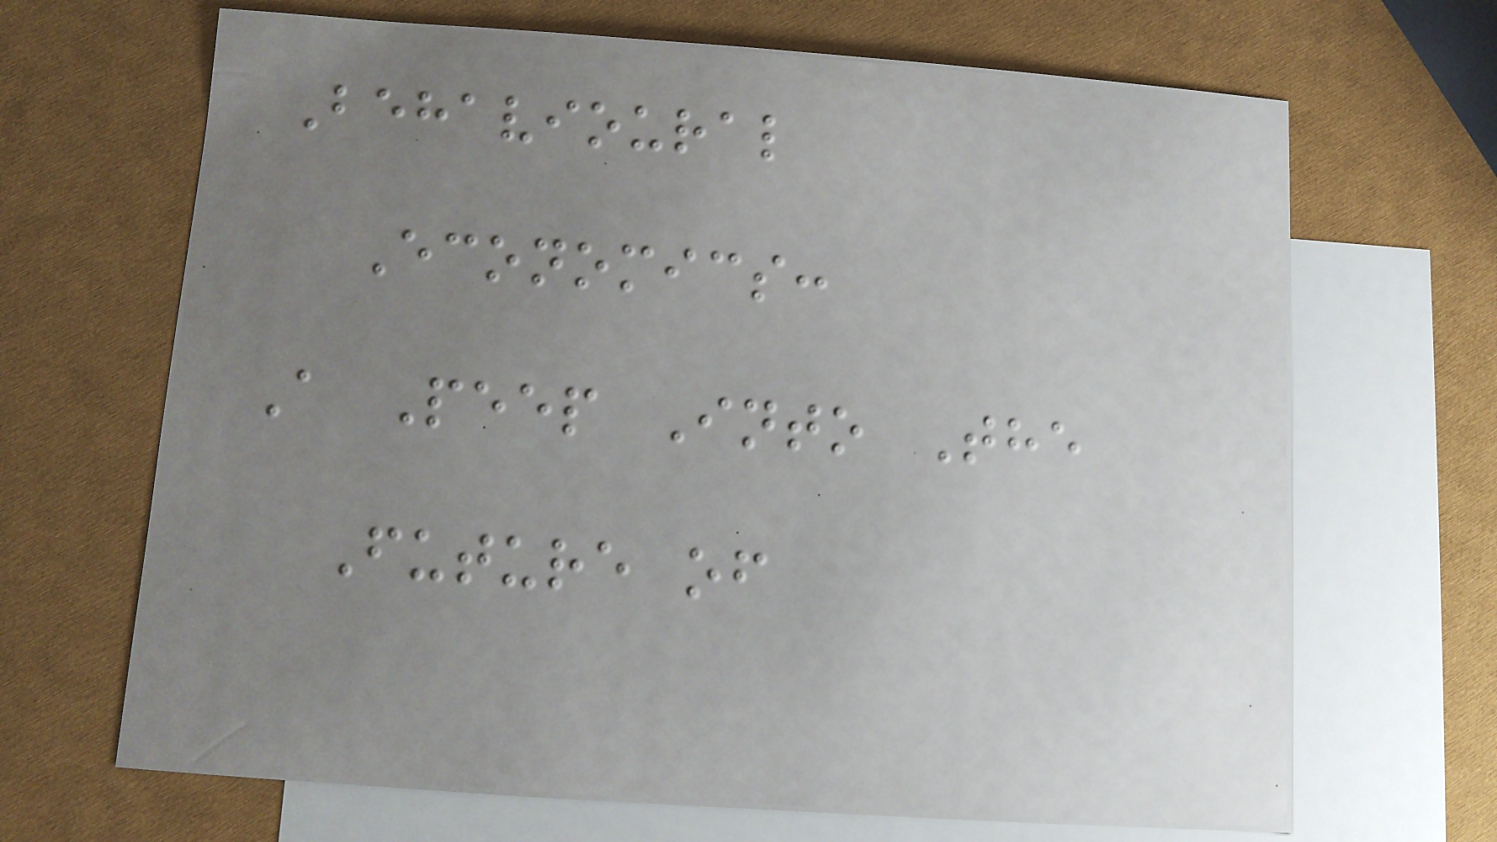Behavioural
Economics:
A Peep Into The
Future of
